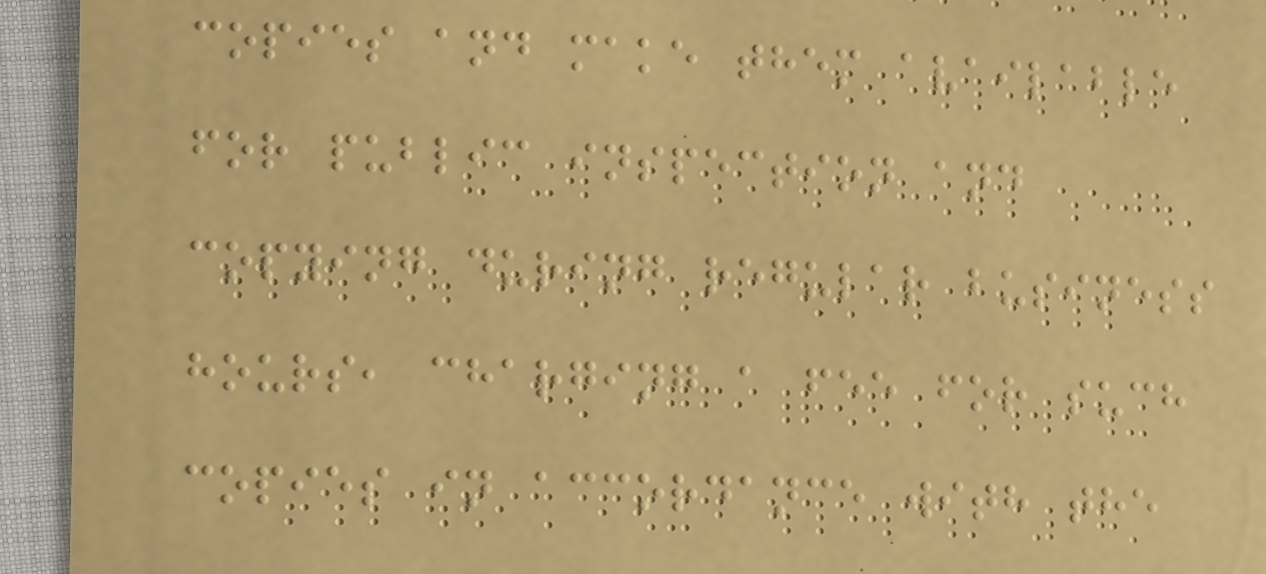copies and make them available
for public inspection and
copying during regular business
hours, charging a fee for such
copies in accordance with the
